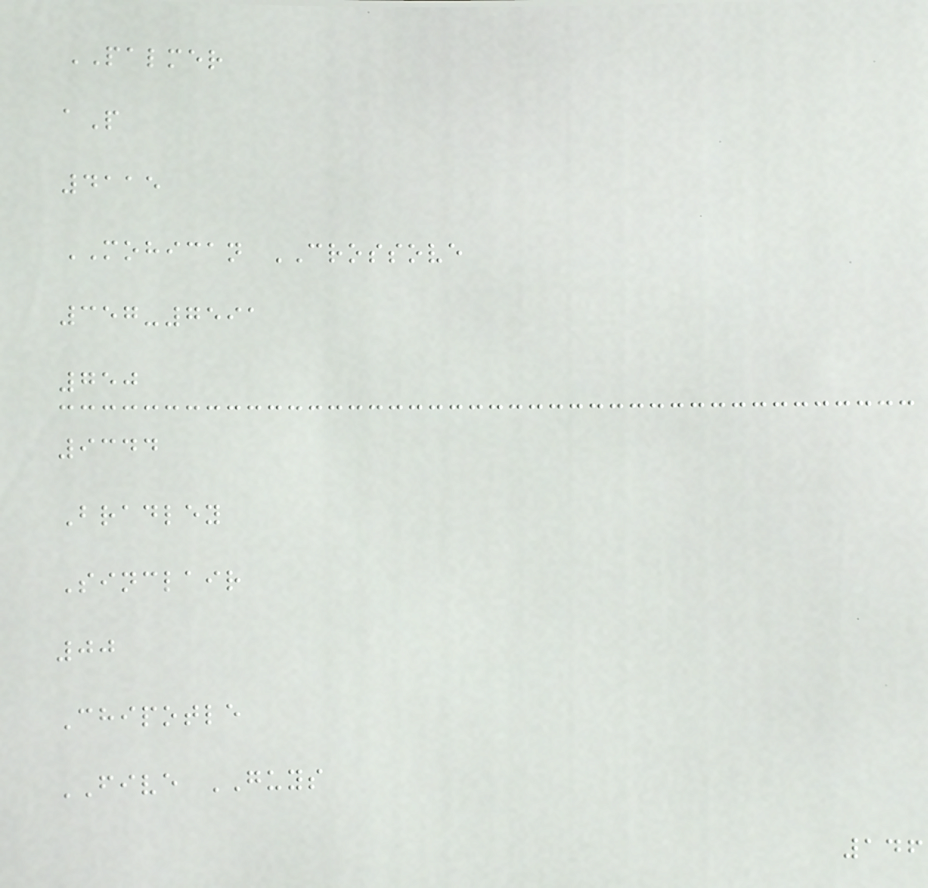PALMER
aP
4115
MOHICAN CROSSOVE
357-7591
750
9344
Bradley
Sinclair
00
Chipotle
FIVE GUYS
146
